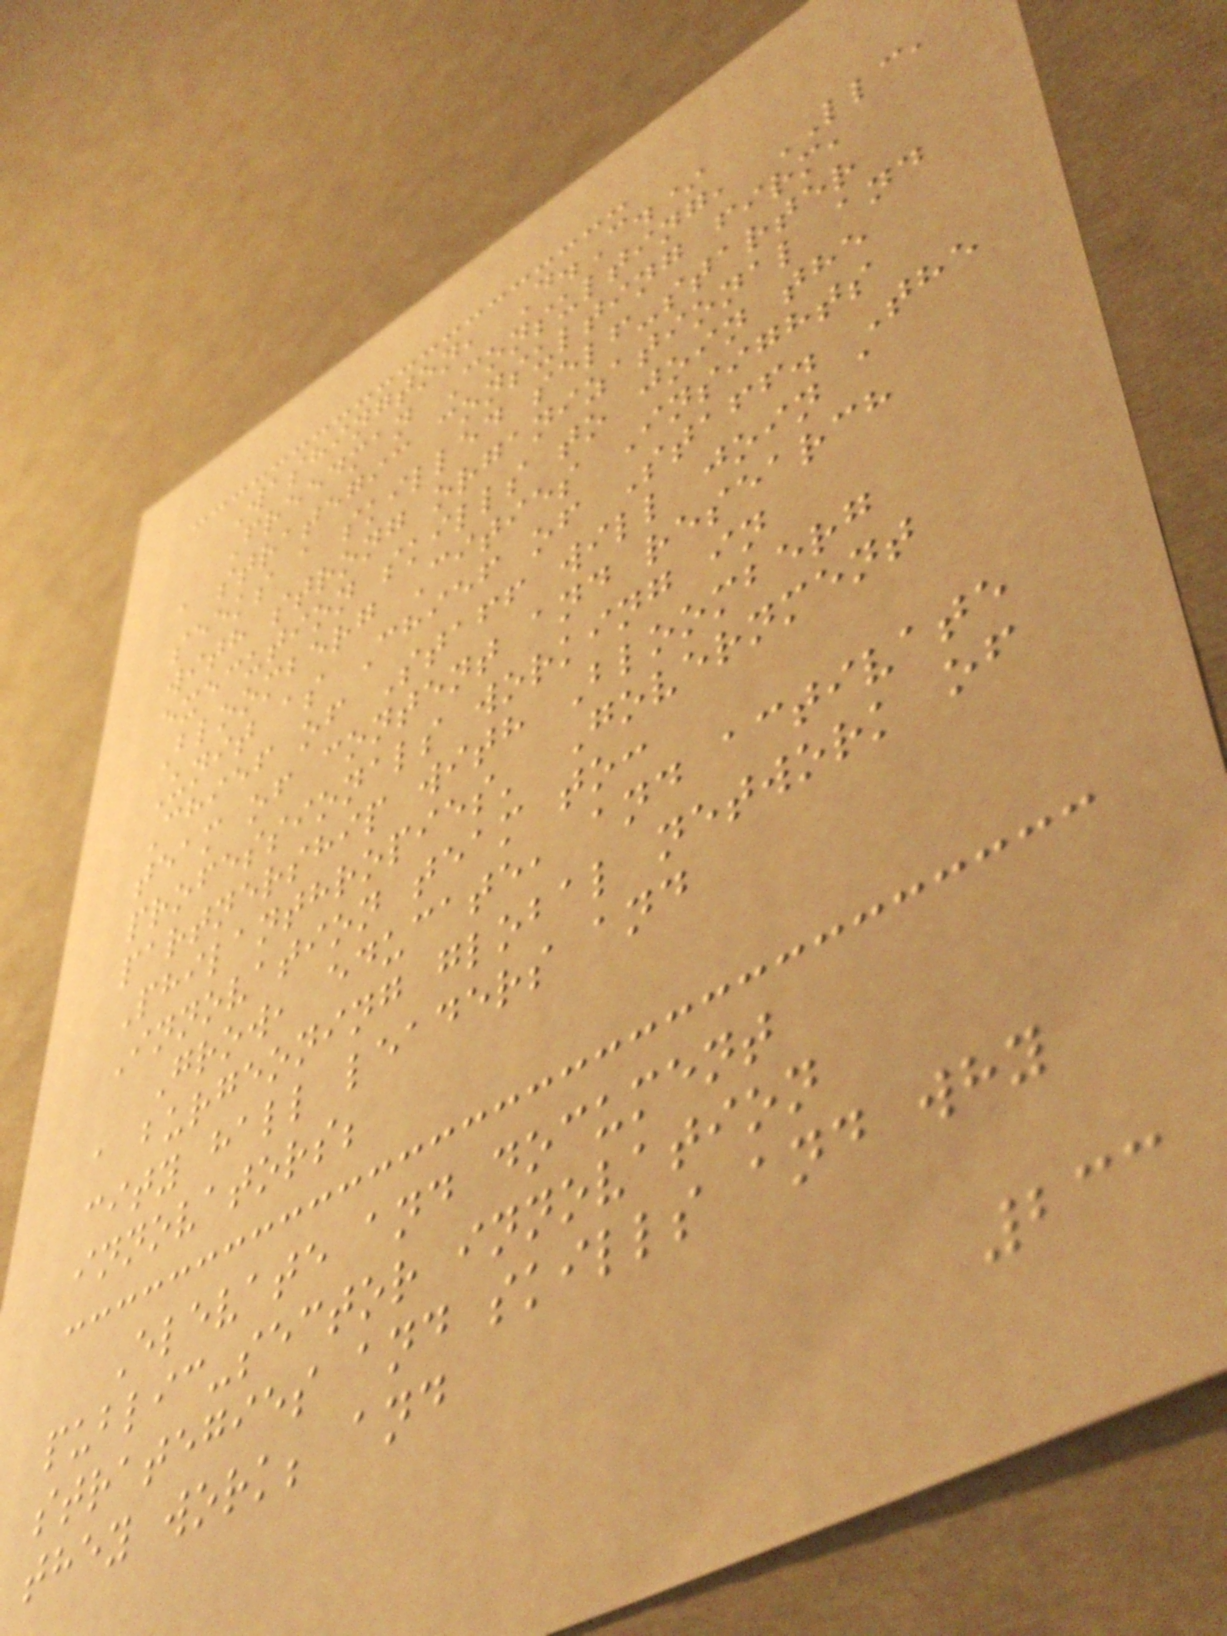Washington, D.C.*
Freedman Consulting, LLC,
a strategic consulting firm,
seeks a skilled self-starter
with strong organizational and
execution skills to join the
Bloomberg Cities Insights
Unit as Chief of Staff. The
Chief of Staff will join a
team of content and research
professionals working in
partnership with Bloomberg
Philanthropies' Government
Innovation team to:
Grow, educate, and activate
a burgeoning global network of
city hall leaders and
innovators;
Elevate and document
public-sector innovation
strategies and skills and why
they work; and
233
